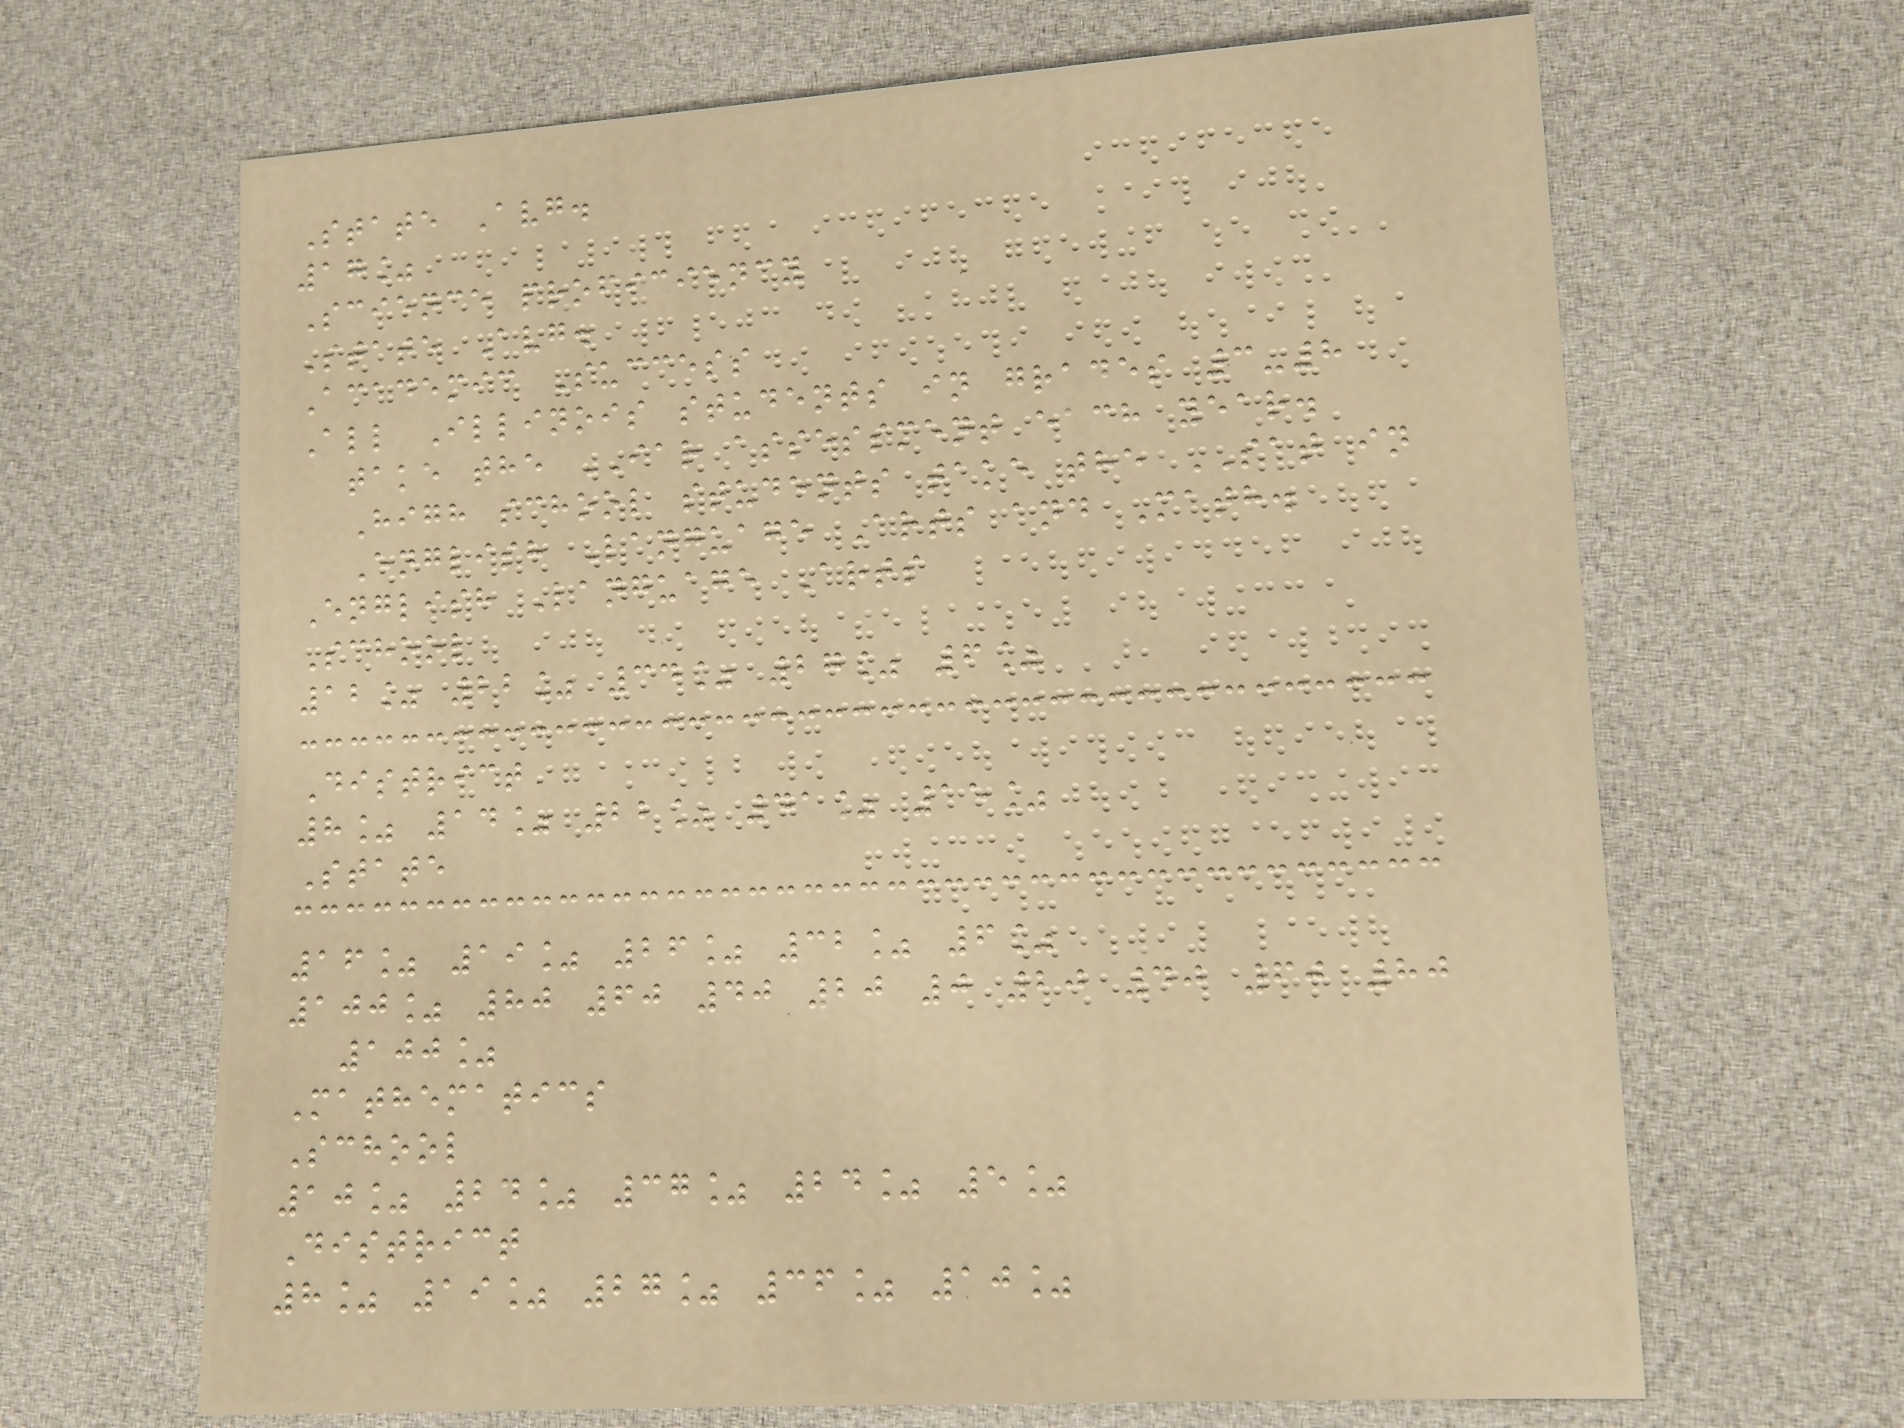State Avg.
17%
Science proficiency
State Avg.
Academic Success
All Illinois students in grades 3-8
take the IAR assessment each year.
High school students take the SAT in
English Language Arts and Math.
English Language Arts
School
12% 22% 34% 27% 6%
District
8% 14% 22% 41% 15%
State
16% 19% 26% 32% 6%
100% 80 60 40 20 0 20 40 60 80
100%
Mathematics
School
10% 24% 37% 24% 5%
District
8% 19% 27% 36% 10%
